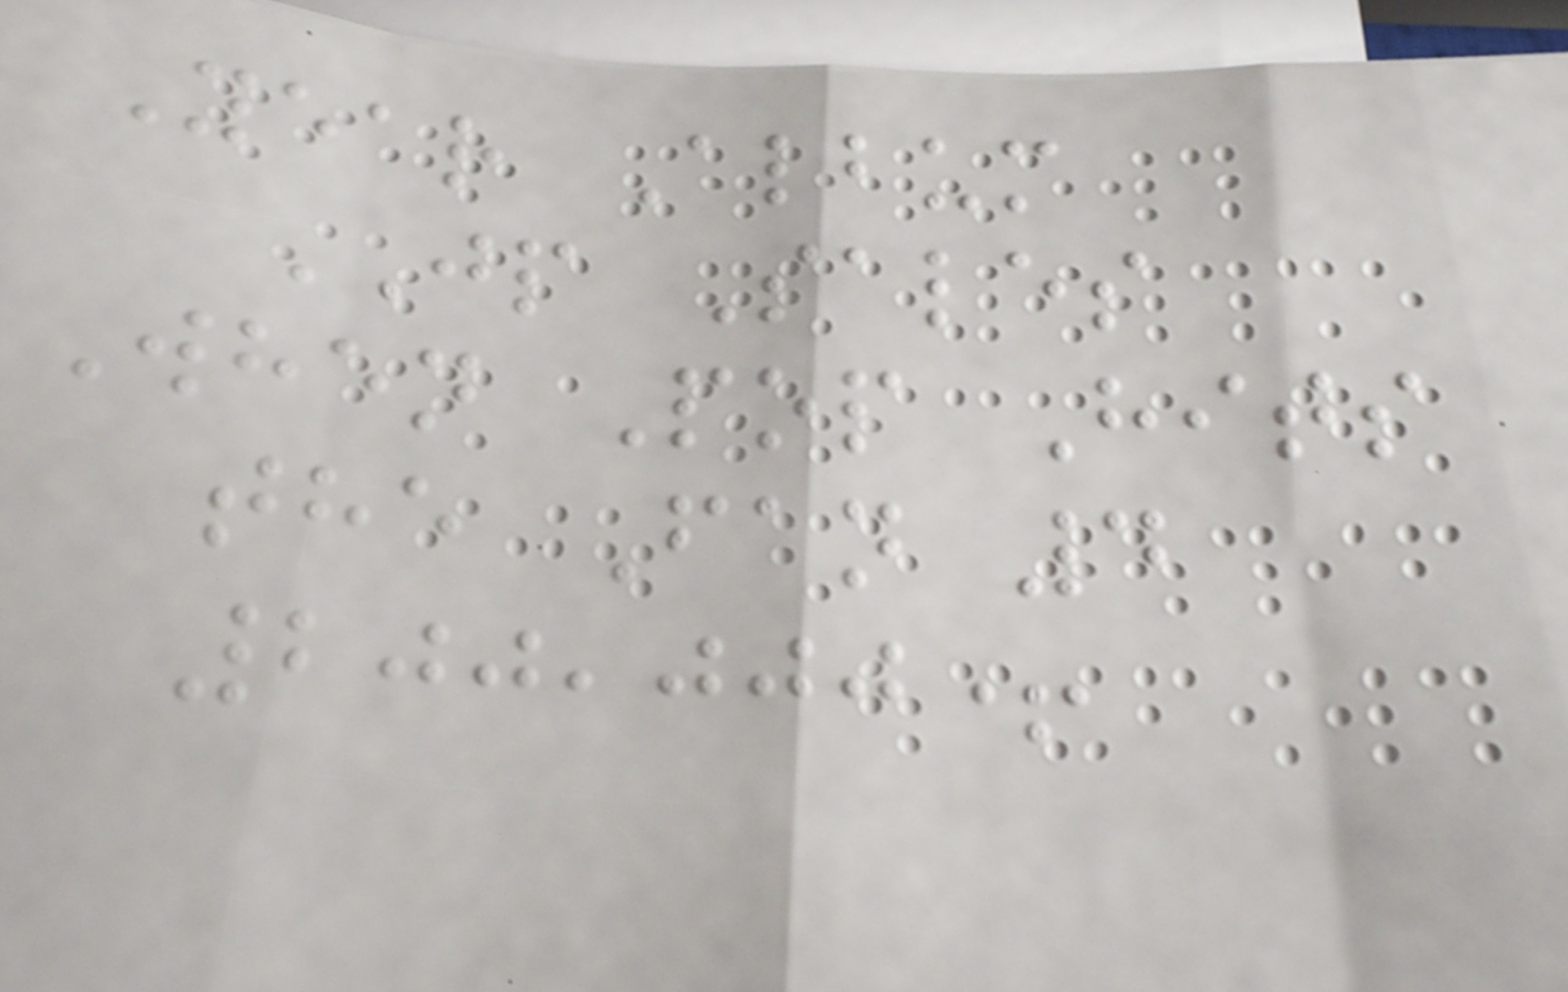Year Album
JP Sales
When Pop Hits
the Fan 4
200,000+
